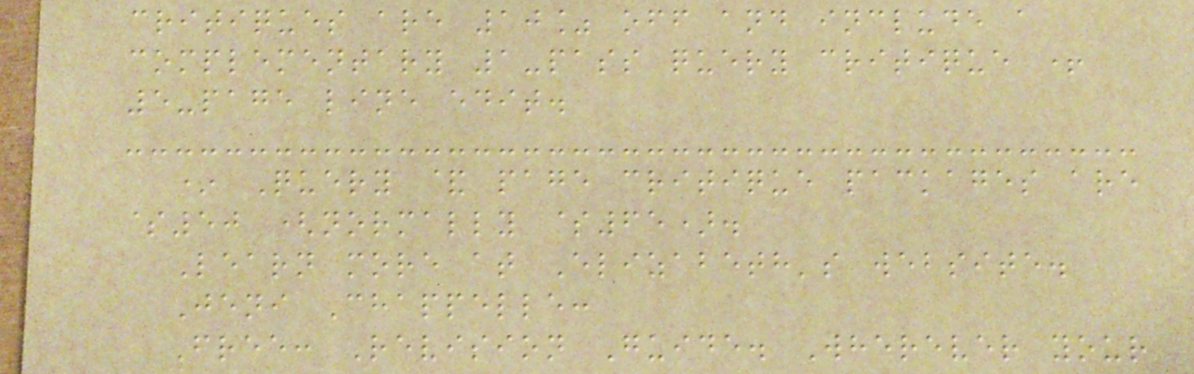critiques are 10% off and include a
complementary 1-pass query critique +
5-page line edit.
* Query & page critique packages are
$50 (normally $65).
Learn more at Elizabeth's website.
Jeni Chappelle:
Free: Revision Guide. Wherever your
